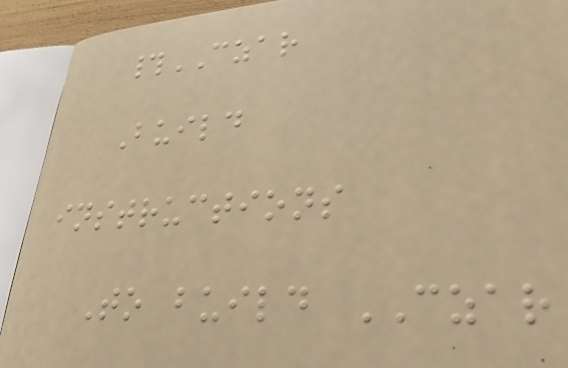#CZAR
Build
instructions
To build CZAR
